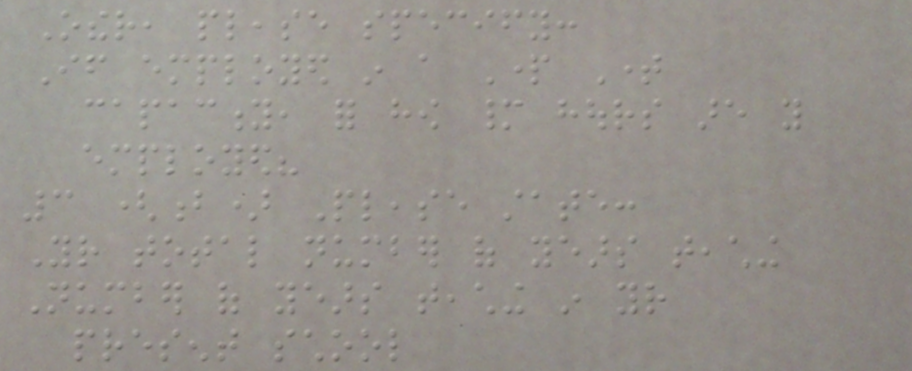Other, please specify:
If employed in a Part Time
capacity, for how many hours are you
employed?
3 (b) Please state:
Your total number of years teaching
Number of years teaching in your
present school
